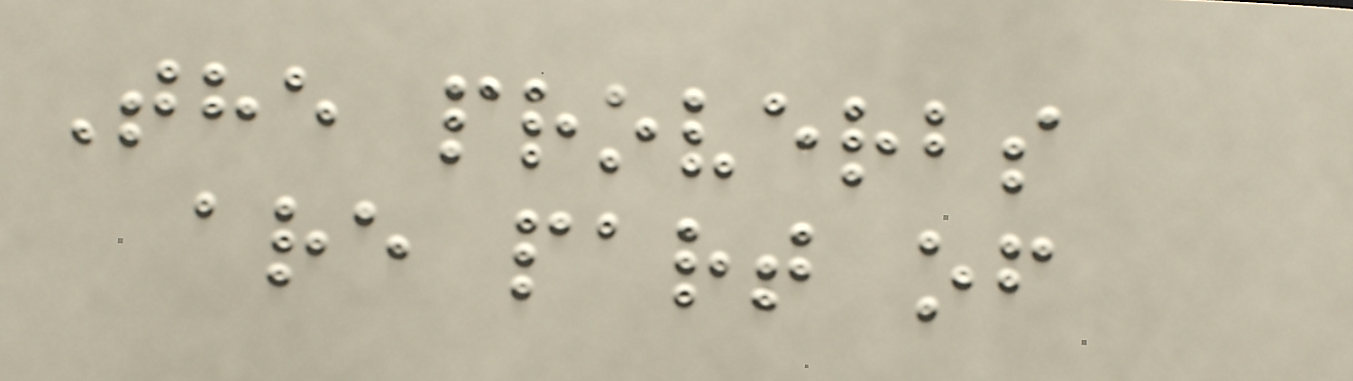The proverbs
are part of
